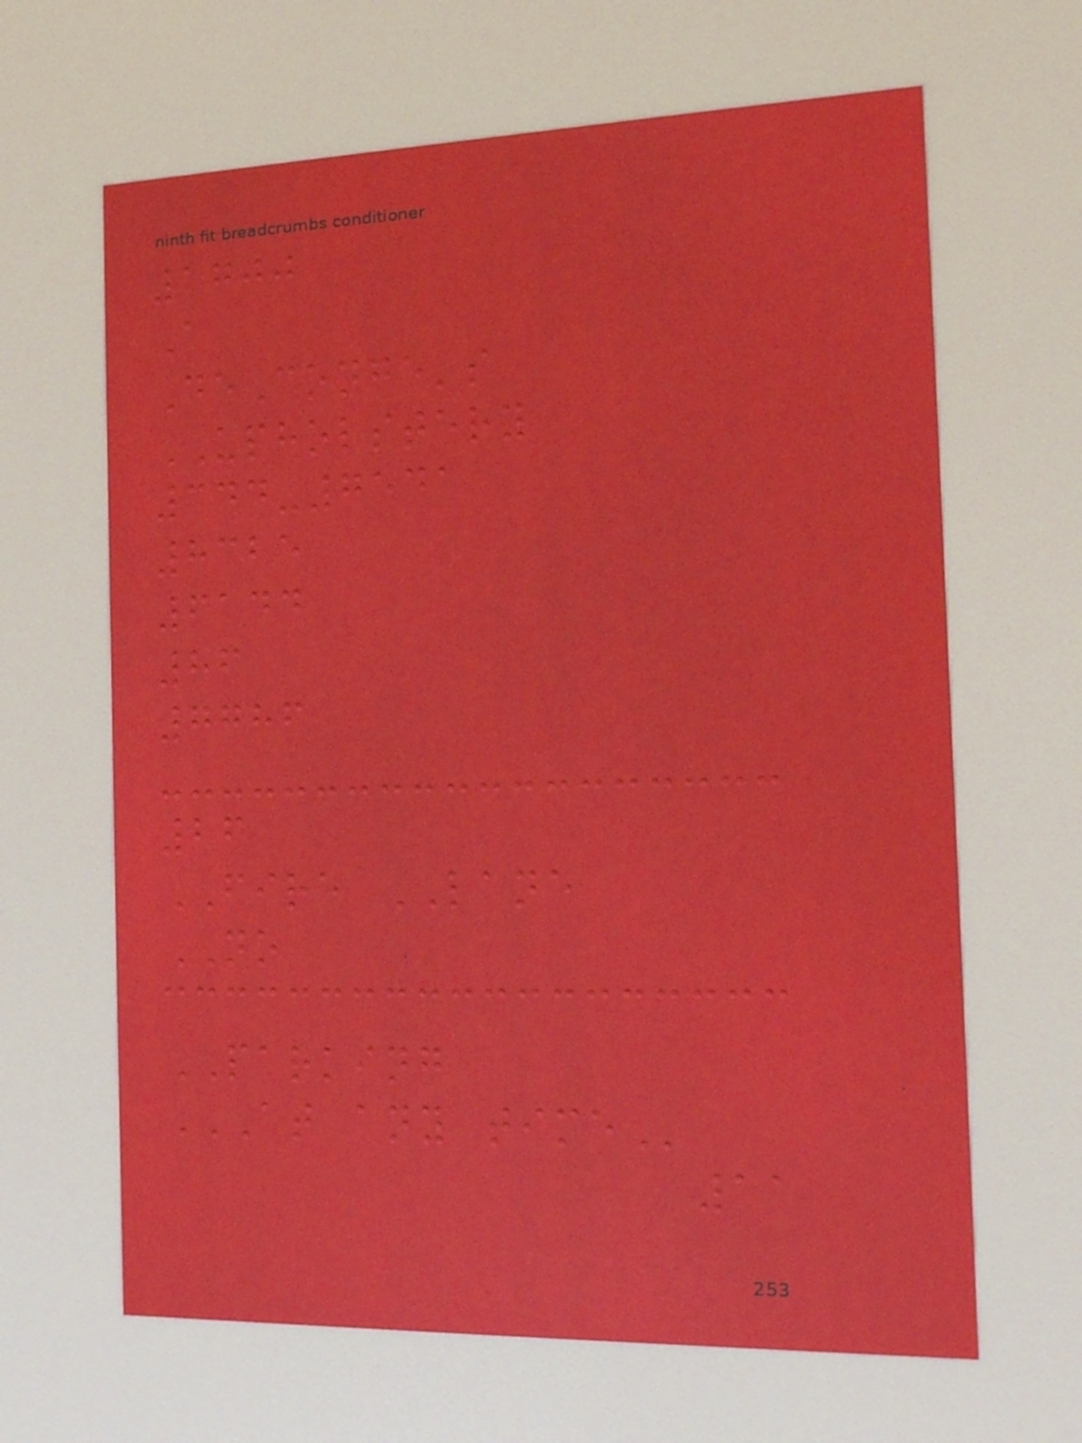1700
A
DeConge's
UPHOLSTERY
344-7541
8325
6144
86
7786
26
FIRE LANE
NO
PARKING
AT ANY TIME
11
